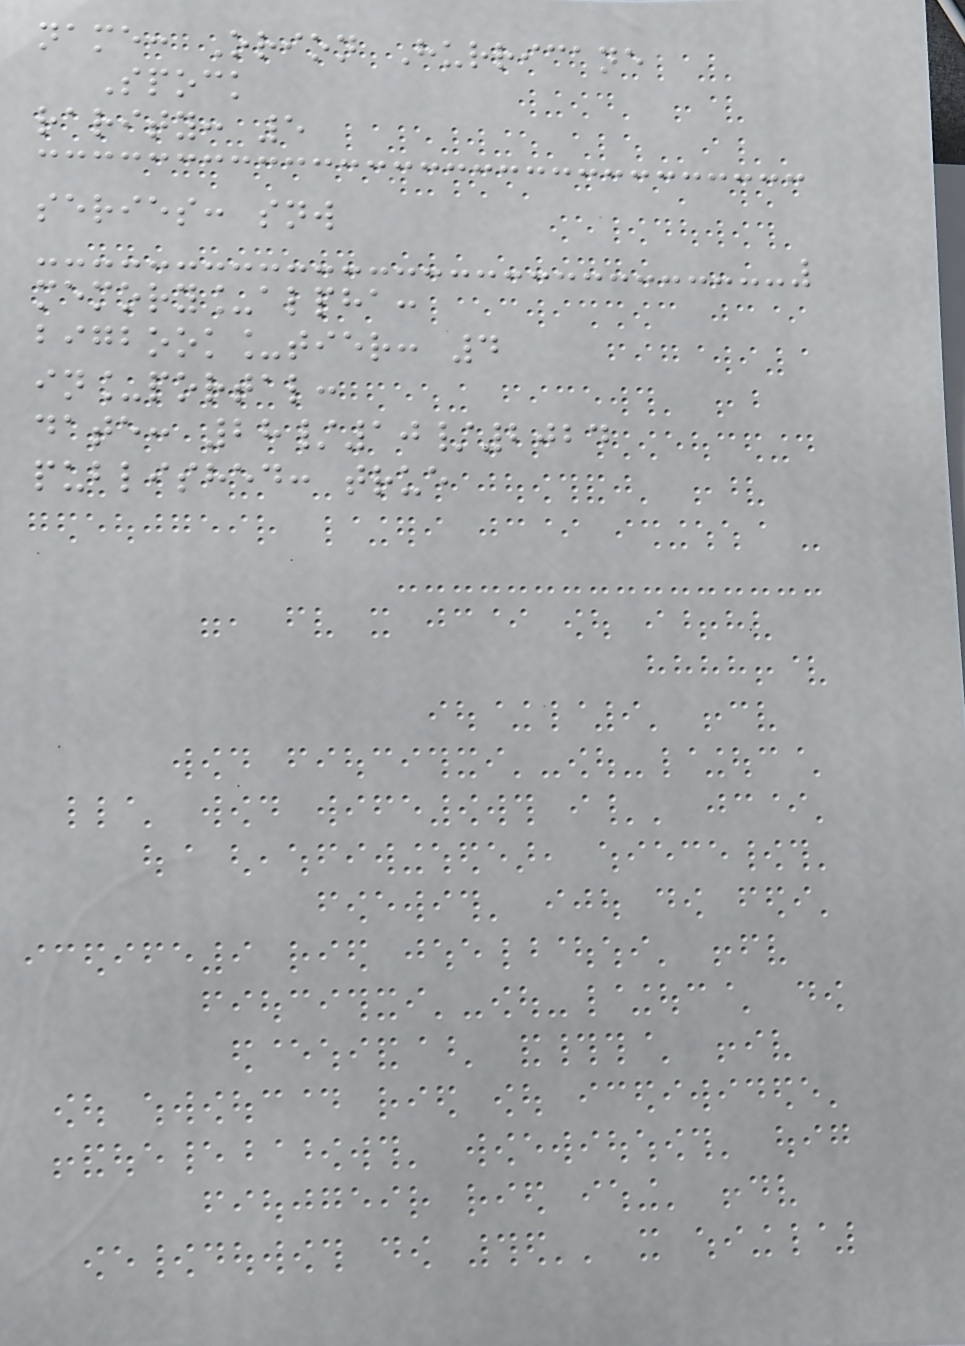name: Orion Hurricane
Spock
rarity: 5
series: snw
memory_alpha:
bigbook_tier: 4
in_portal:
date: 28/10/2024
published: true
